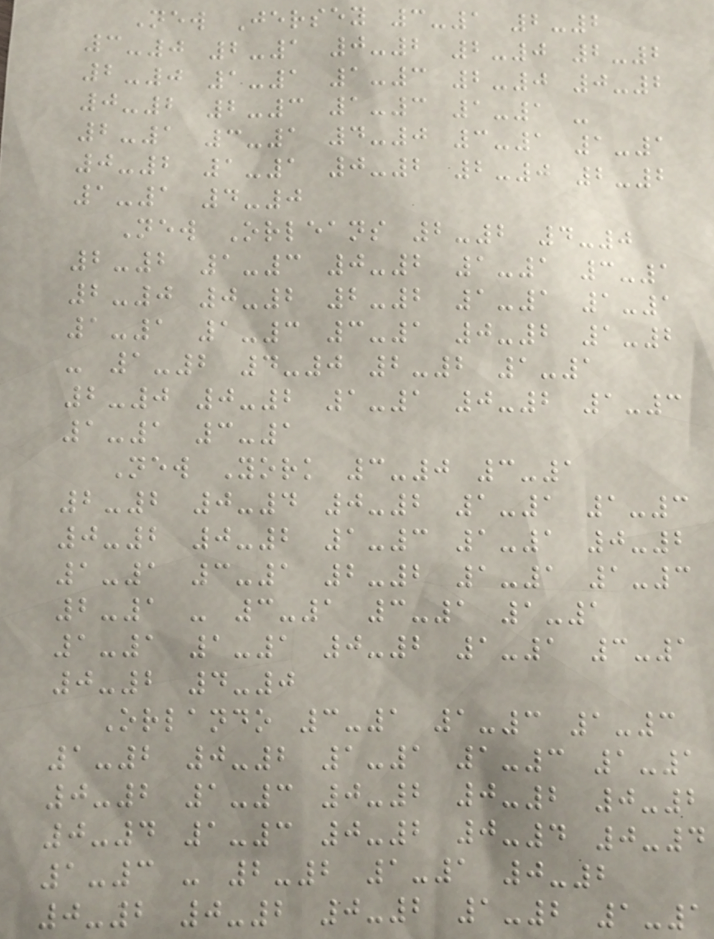New Jersey 3-1 2-2
3-0 2-1 0-2 2-0 2-2
2-0 1-1 1-3 2-0 0-2
0-2 2-3 1-3 1-1 -
2-1 3-1 4-0 3-1 1-1
0-2 1-1 0-2 2-0 2-2
1-1 4-0
New Orleans 2-2 4-0
2-2 1-3 0-2 1-1 3-1
2-0 0-2 2-2 1-1 1-1
1-1 1-3 3-1 0-2 1-2
- 1-2 4-0 2-2 1-1
2-0 0-2 1-1 0-2 1-3
1-1 3-1
New York 3-0 3-1
2-2 0-4 0-2 1-1 1-3
0-2 0-2 1-3 1-1 0-2
1-1 3-1 2-2 1-1 1-3
2-1 - 3-1 3-1 1-1
1-1 1-1 0-2 1-1 3-1
0-2 4-0
Orlando 3-1 1-3 1-3
1-2 0-2 1-1 1-3 1-1
0-2 1-3 0-2 0-2 0-2
0-4 1-3 0-2 0-4 0-4
1-3 - 2-2 1-1 0-2
0-2 0-2 0-2 1-2 1-1
